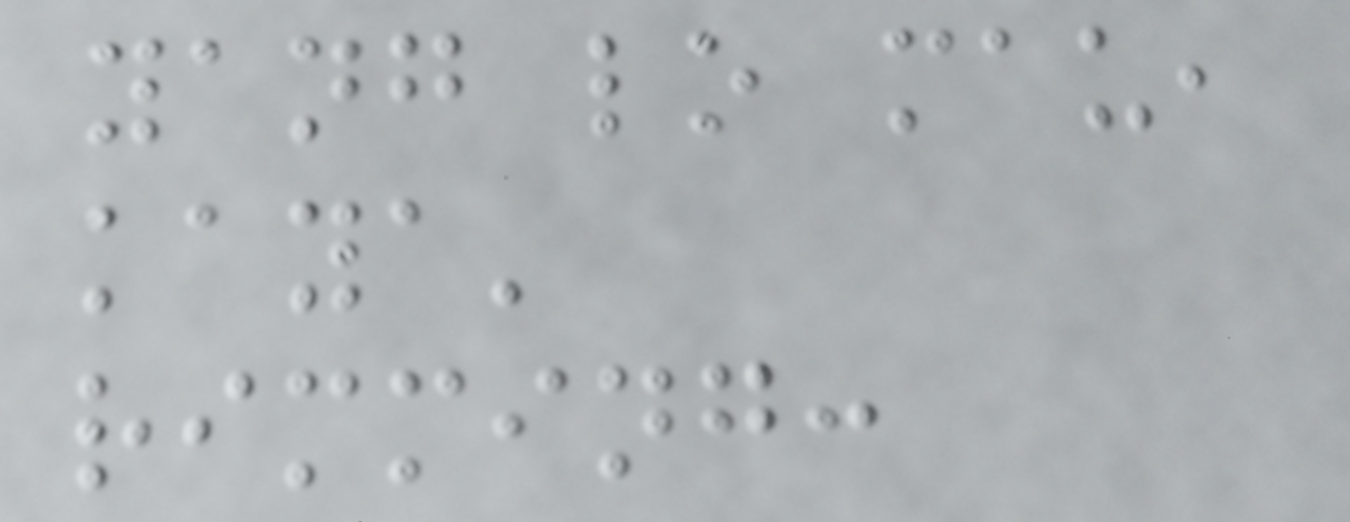yang lo mau,
kaya'
rimming:
